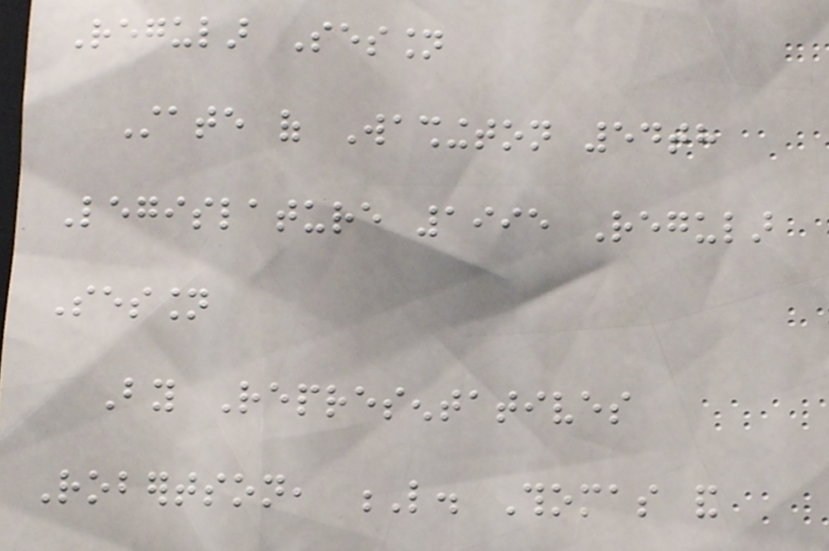Regular Session
State of Washington 54th
Legislature 1995 Regular
Session
By Representatives
Robertson, L. Thomas and
